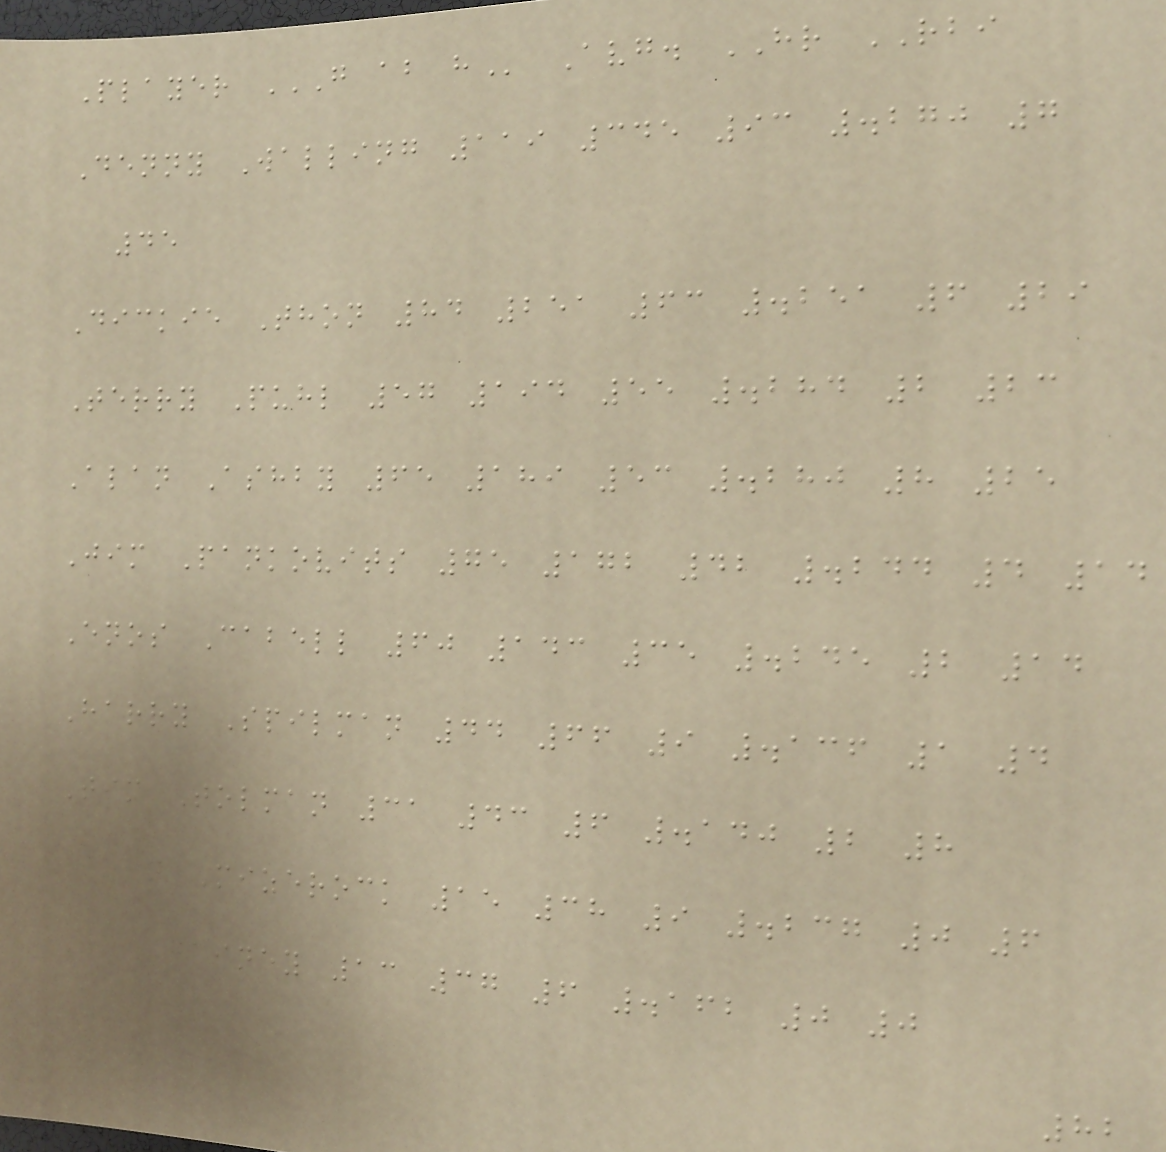Player G AB H Avg. HR RBI
Denny Walling 119 345 93 .270 7
45
Dickie Thon 84 251 63 .251 6 29
Terry Puhl 57 194 55 .284 2 23
Alan Ashby 65 189 53 .280 8 25
Jim Pankovits 75 172 42 .244 4 14
Enos Cabell 60 143 35 .245 2 14
Harry Spilman 44 66 9 .136 1 4
Tim Tolman 31 43 6 .140 2 8
John Mizerock 15 38 9 .237 0 6
Ty Gainey 13 37 6 .162 0 0
82
